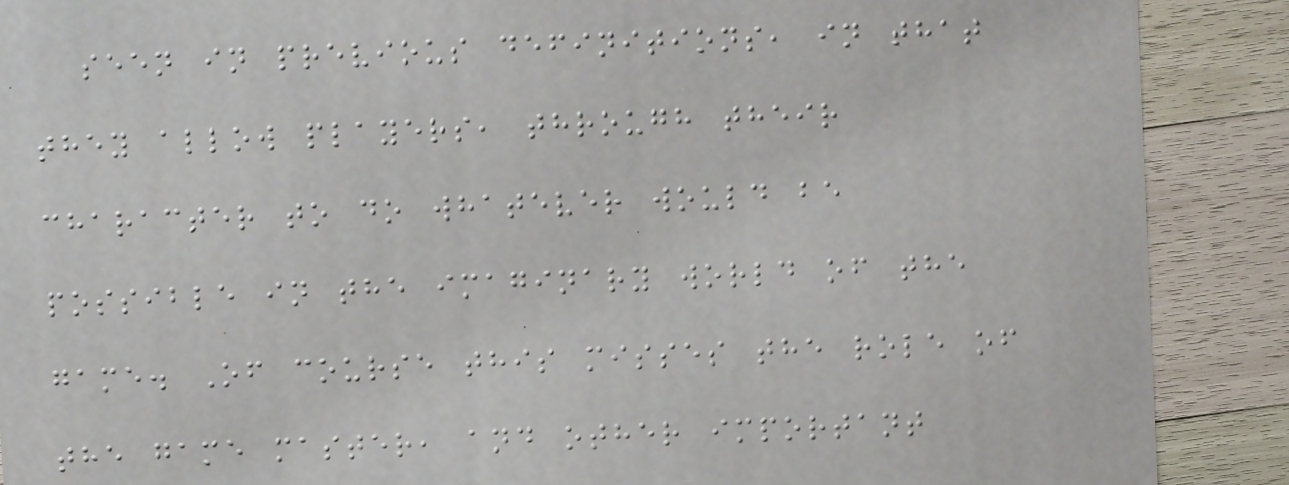seen in previous definitions, in that
they allow players, through their
character to do whatever would be
possible in the imaginary world of the
game. Of course this misses the role of
the game master, and other important
